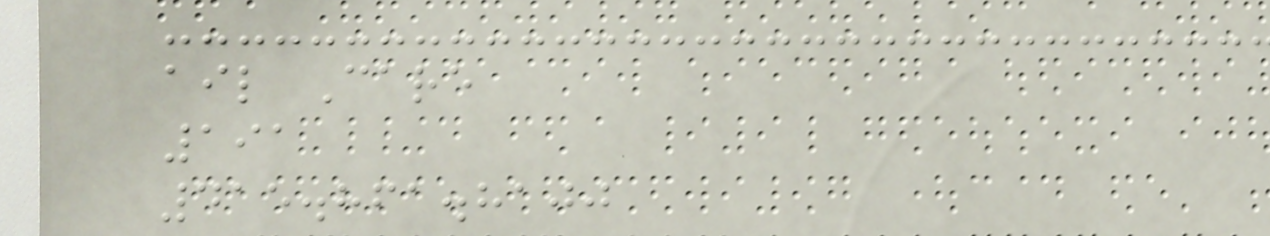ail Care
191
415.861.8100
